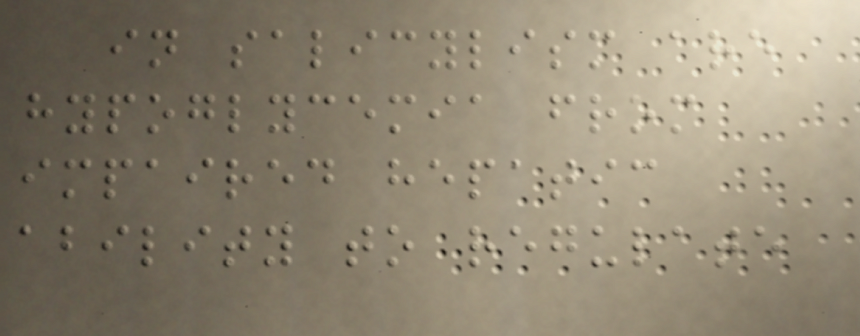in salicylism are
hypoglycemia from
impaired hepatic
ability to regulate
